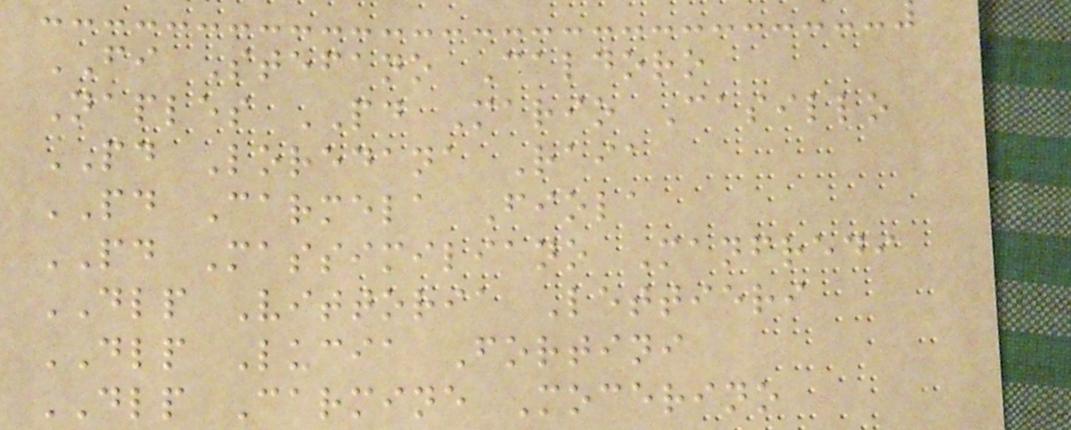FI Stefano Caldoro
Naples PD Mario Casillo
PD Loredana Raia
PD Carmela Fiola
PD Massimiliano Manfredi
DLP Vittoria Lettieri
DLP Lucia Fortini
DLP Carmine Mocerino
